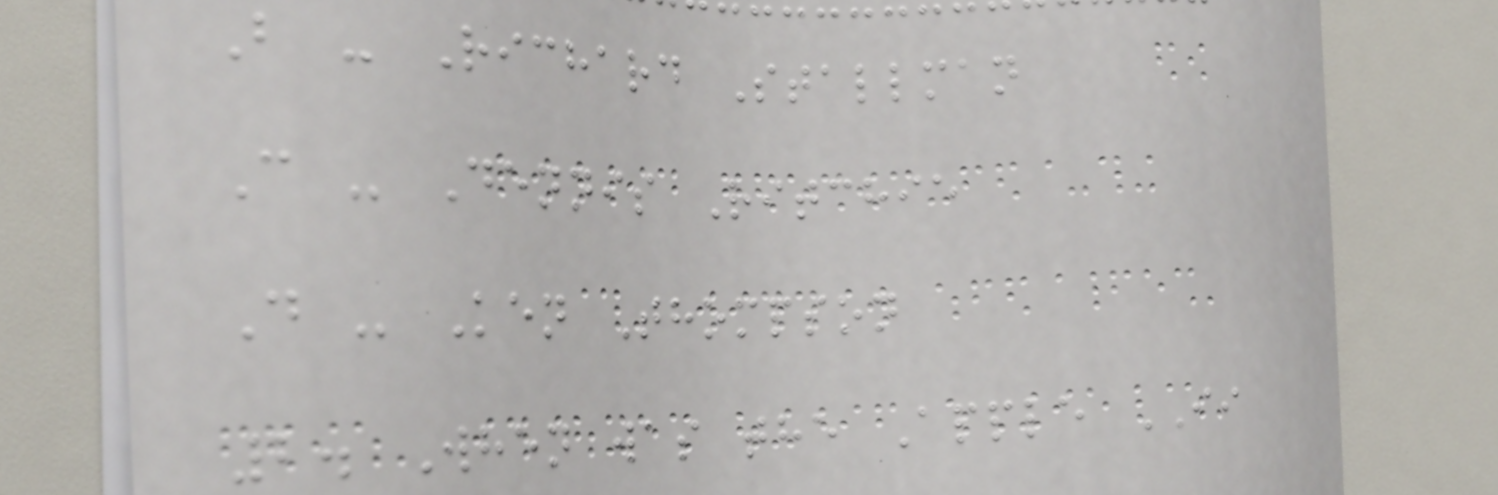B - Richard Stallman
C - Dennis Ritchie
D - Ken Thompson
2. When was the Apple II
